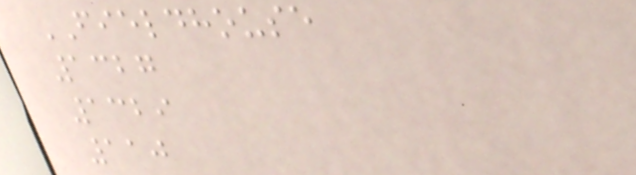FIELDHOUSE
1327
1329
110
